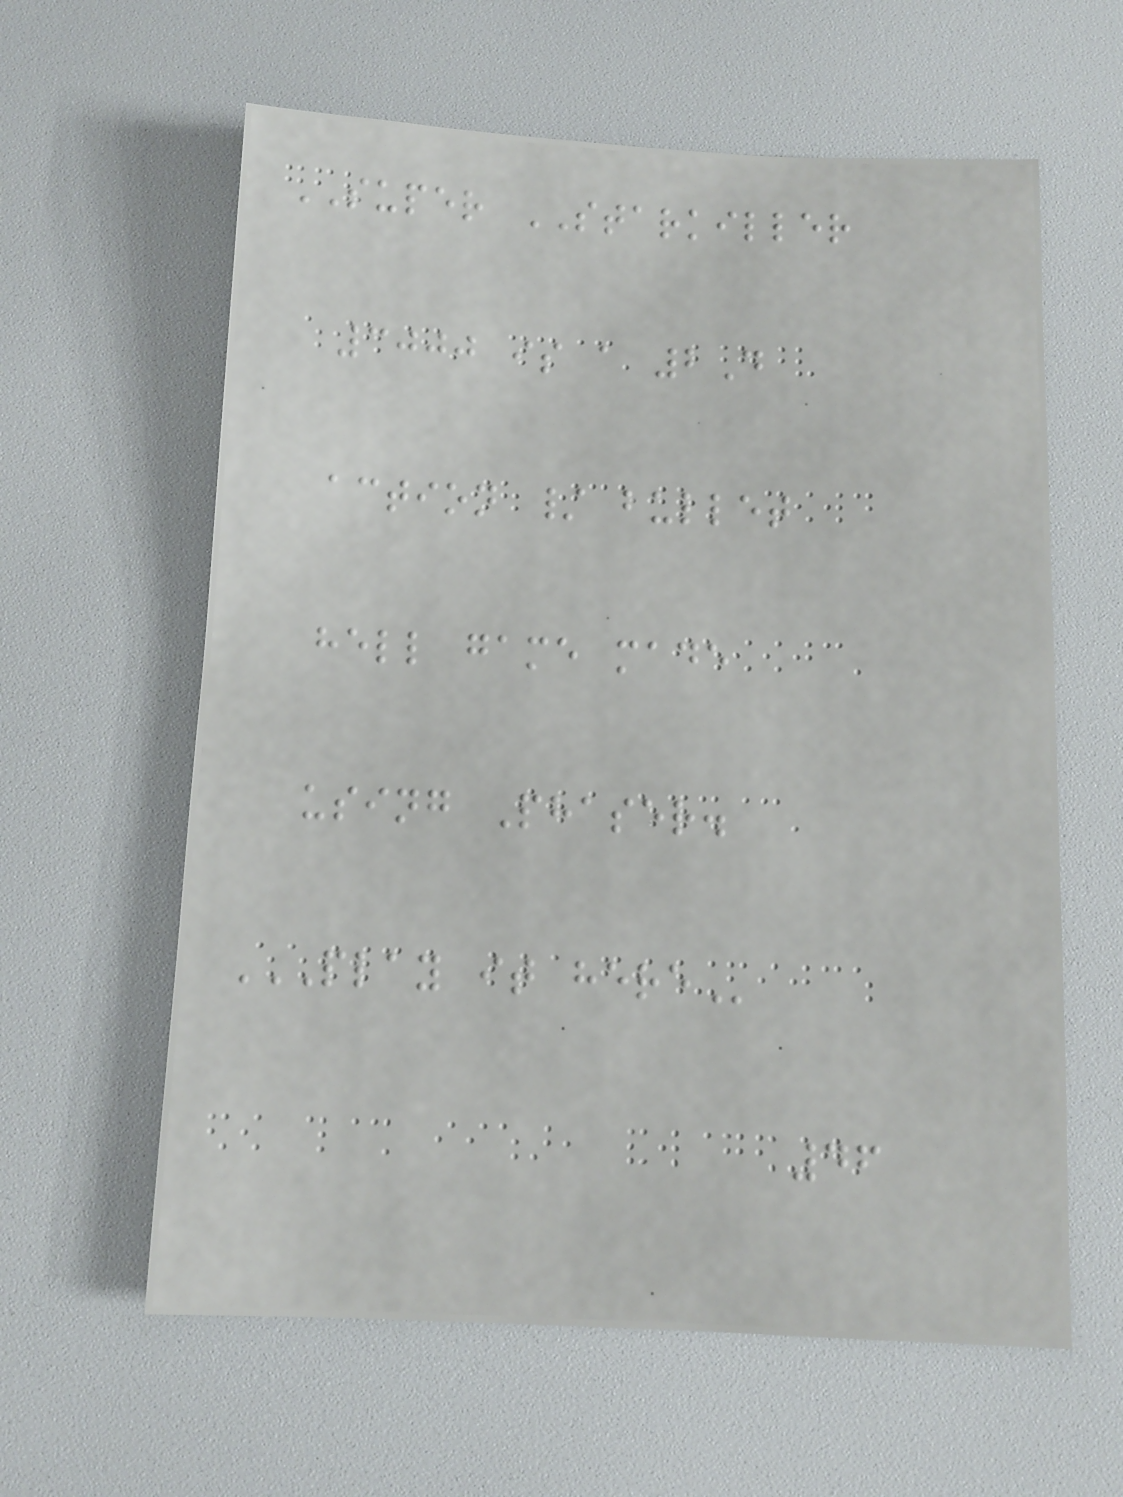SUPER STARKILLER
3000 is a 2D
action / bullet
hell game made
using Phaser.
PLAY IT HERE
46
